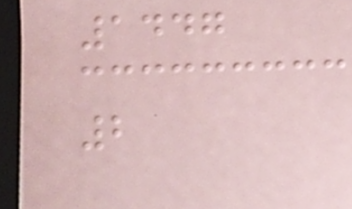1447
2
